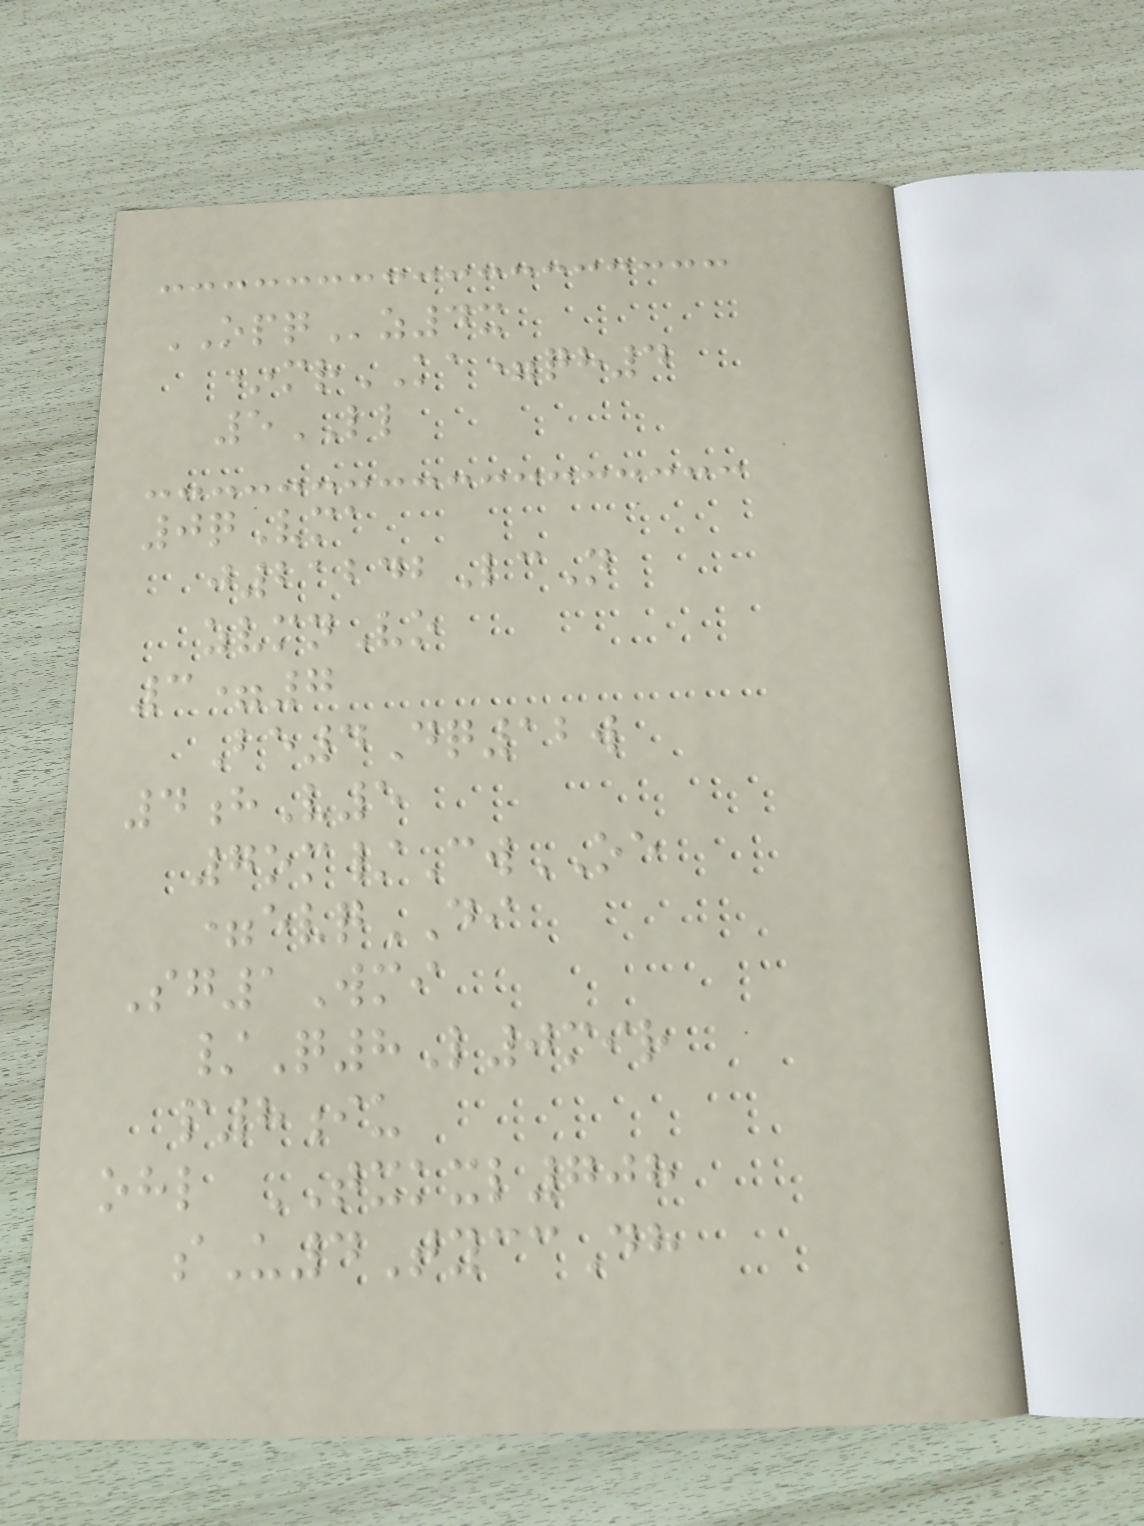OPQz4x
*mrKA=qh4
5LL
0qVma
j21242LcN
zvmnVo
3=7
Be4Dq12w
4hV5
7om/CwOE
=evqDI
Sg1Wmi
/Q8L0mir
p8iu
ohl TXKXL708
sU4TyccDh
